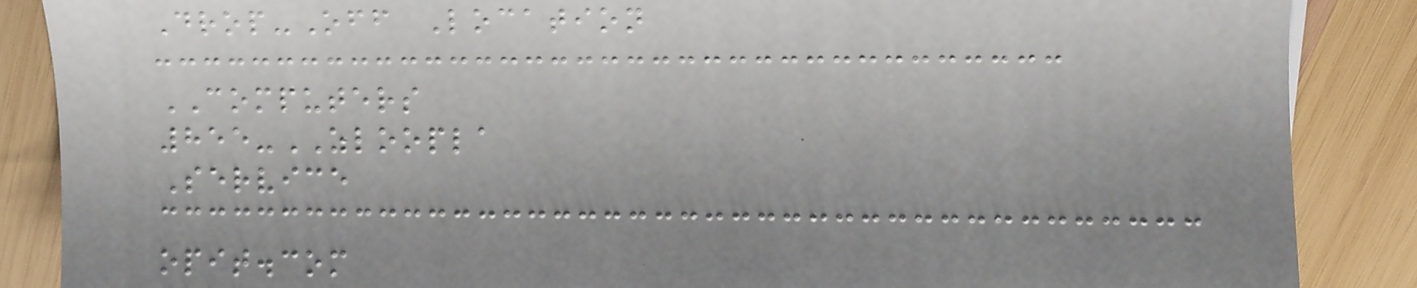Drop-Off Location
COMPUTERS
855-ZLOOPLA
Service
opit.com
